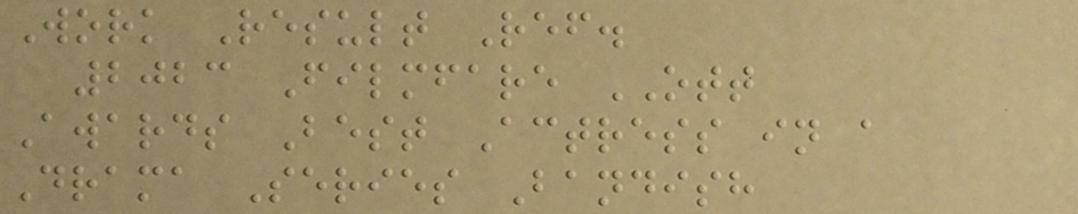Work Result Ref.
2023 Filmfare OTT
Awards Best Actress in a
Drama Series Bandish
